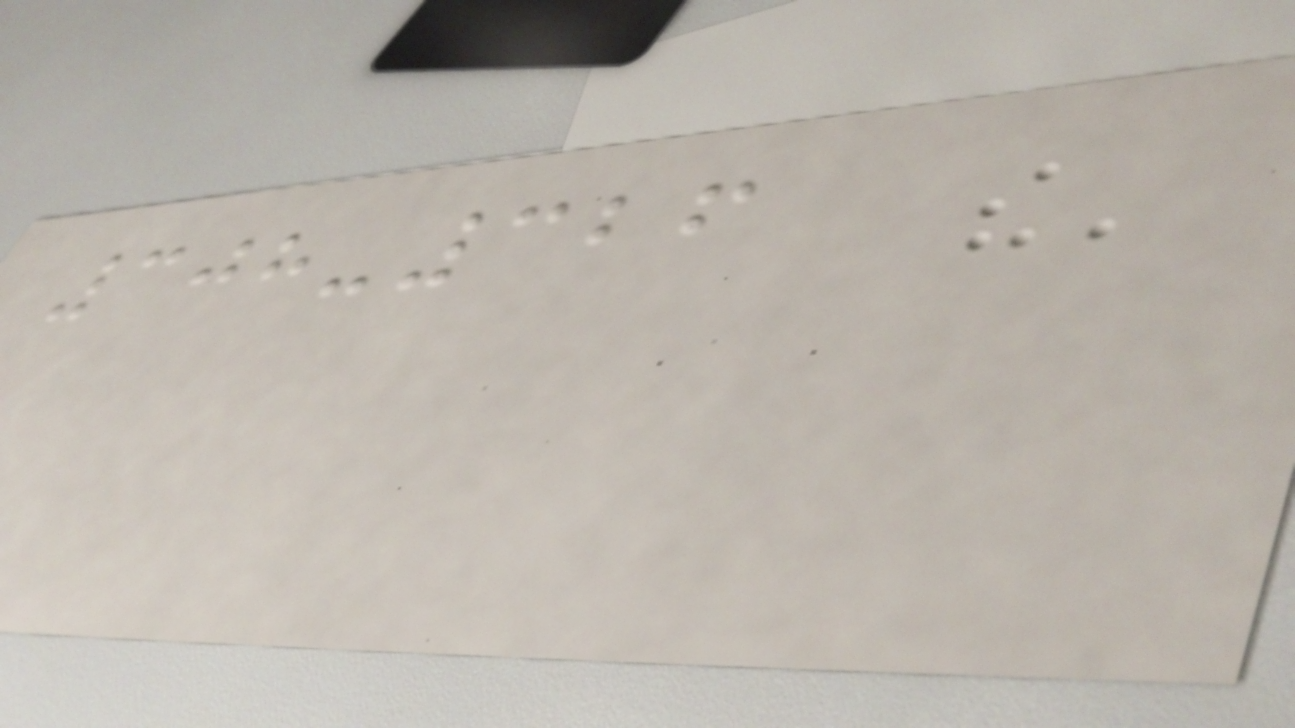308-326
